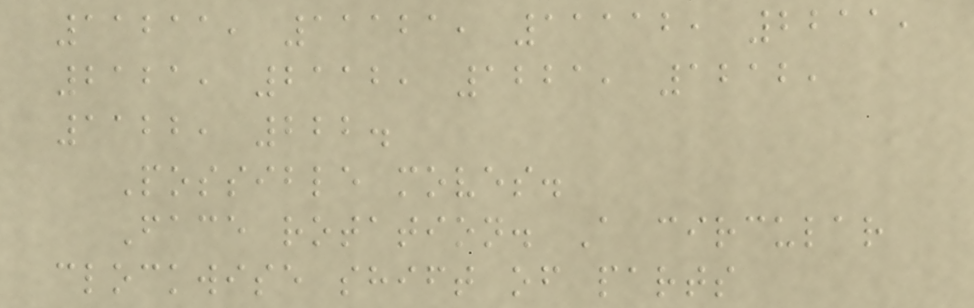11211, 11121, 11112, 2211,
2121, 2112, 1221, 1212,
1122, 222.
Possible moves.
Face rotation. A circular
clockwise shift of parts
